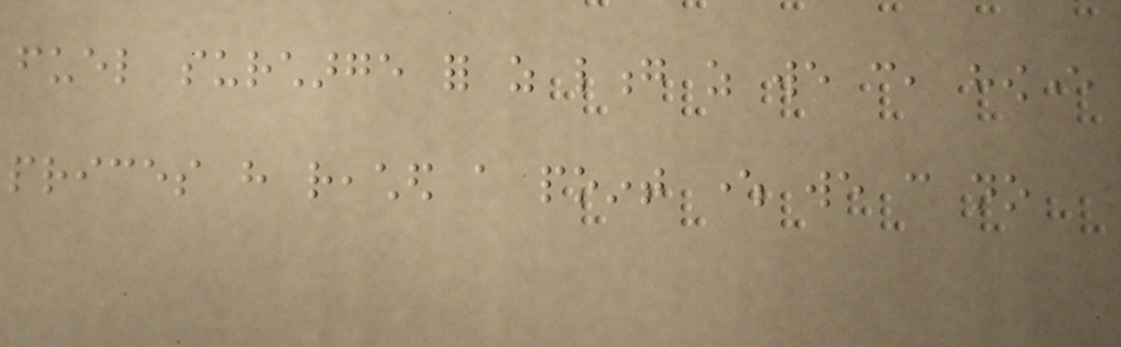fuel surcharge for as long as we can, however
prices have reached a point where we can no
